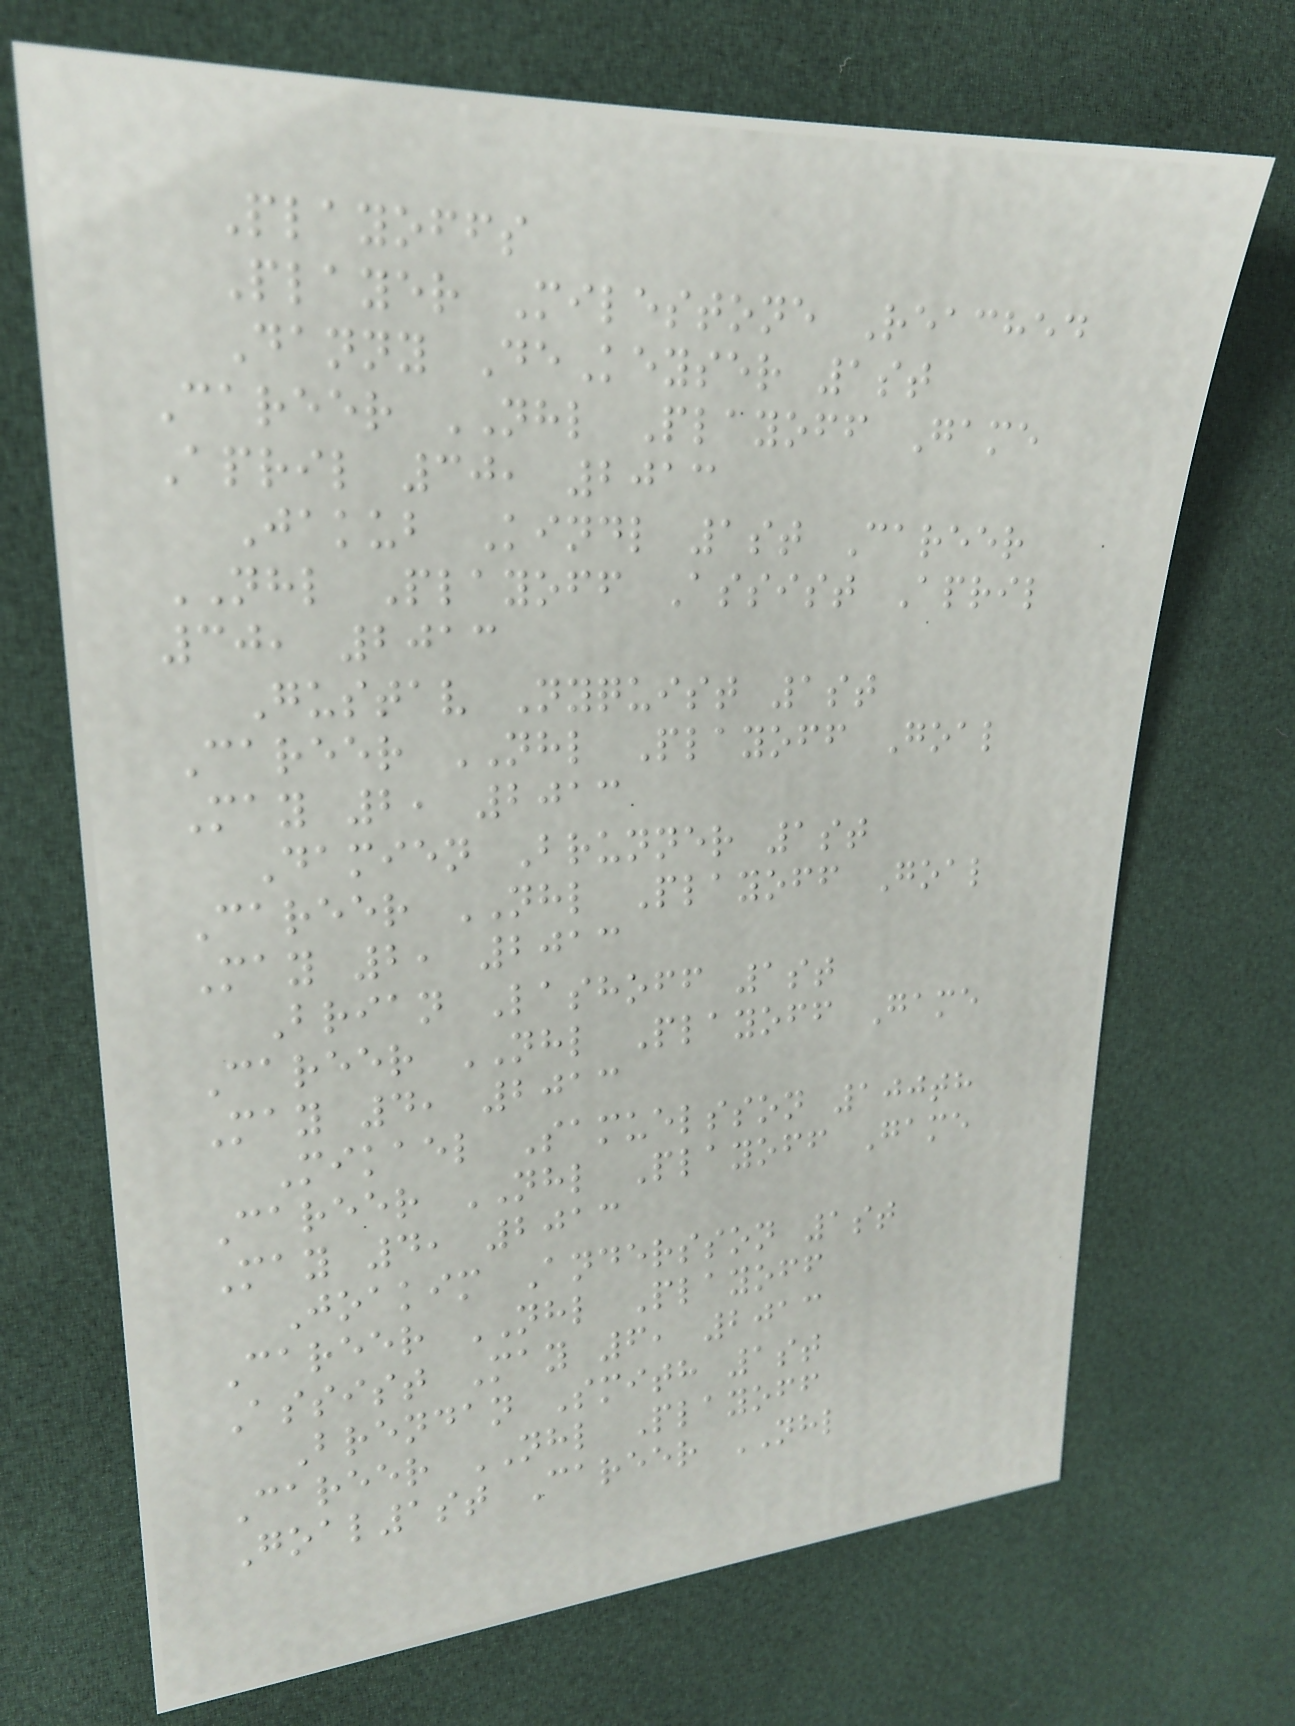Playoffs
Player Milestone Reached
Danny DeKeyser 1st
Career NHL Playoff Game
April 30, 2013
Jakub Kindl 1st Career
NHL Playoff Assist April
30, 2013
Gustav Nyquist 1st
Career NHL Playoff Goal
May 2, 2013
Damien Brunner 1st
Career NHL Playoff Goal
May 2, 2013
Brian Lashoff 1st
Career NHL Playoff Game
May 4, 2013
Mikael Samuelsson 100th
Career NHL Playoff Game
May 4, 2013
Joakim Andersson 1st
Career NHL Playoff
Assist May 6, 2013
Brendan Smith 1st
Career NHL Playoff
Goal1st Career NHL
